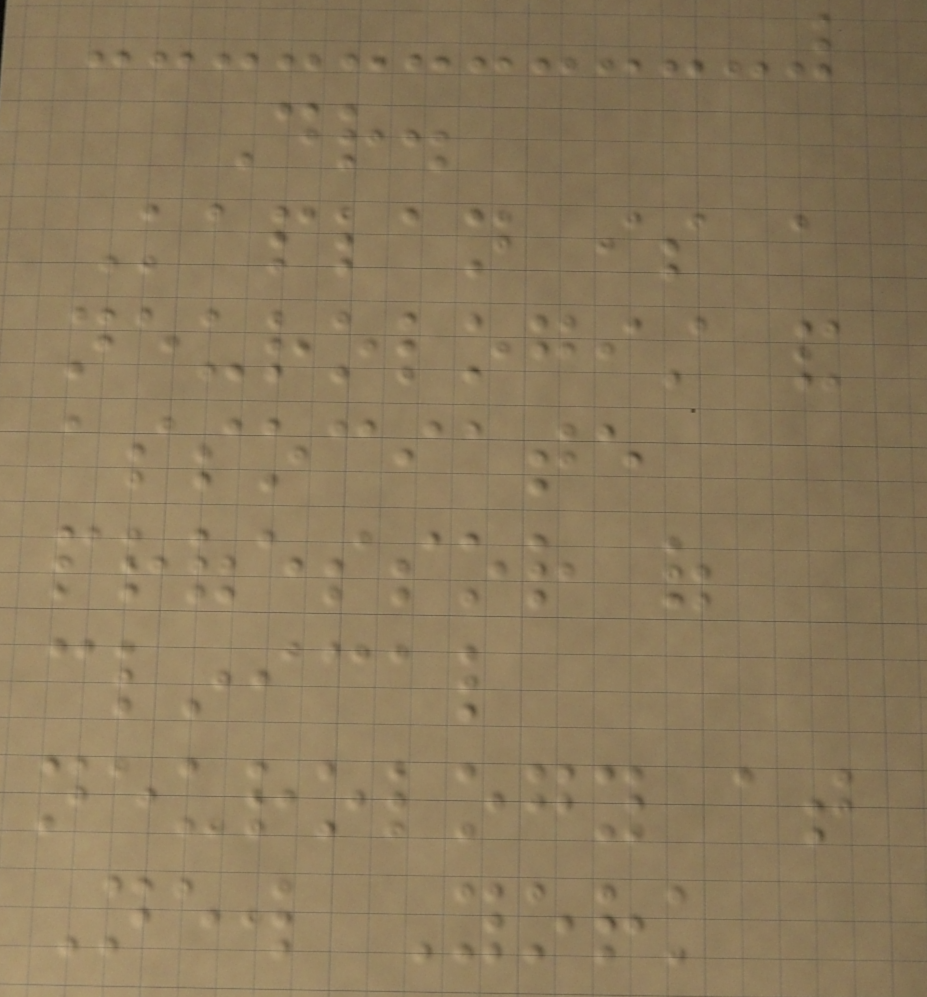Dr.
Kaplan is a
neurologist and
associate
professor of
clinical
neurology at
New York
